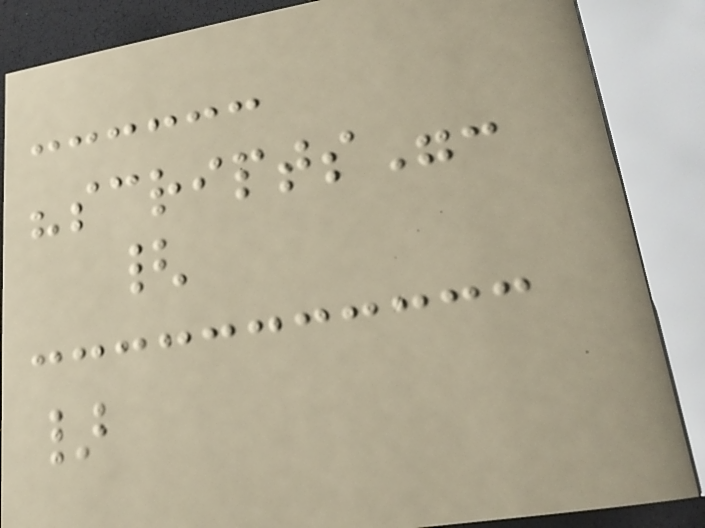"scripts":
{
}
